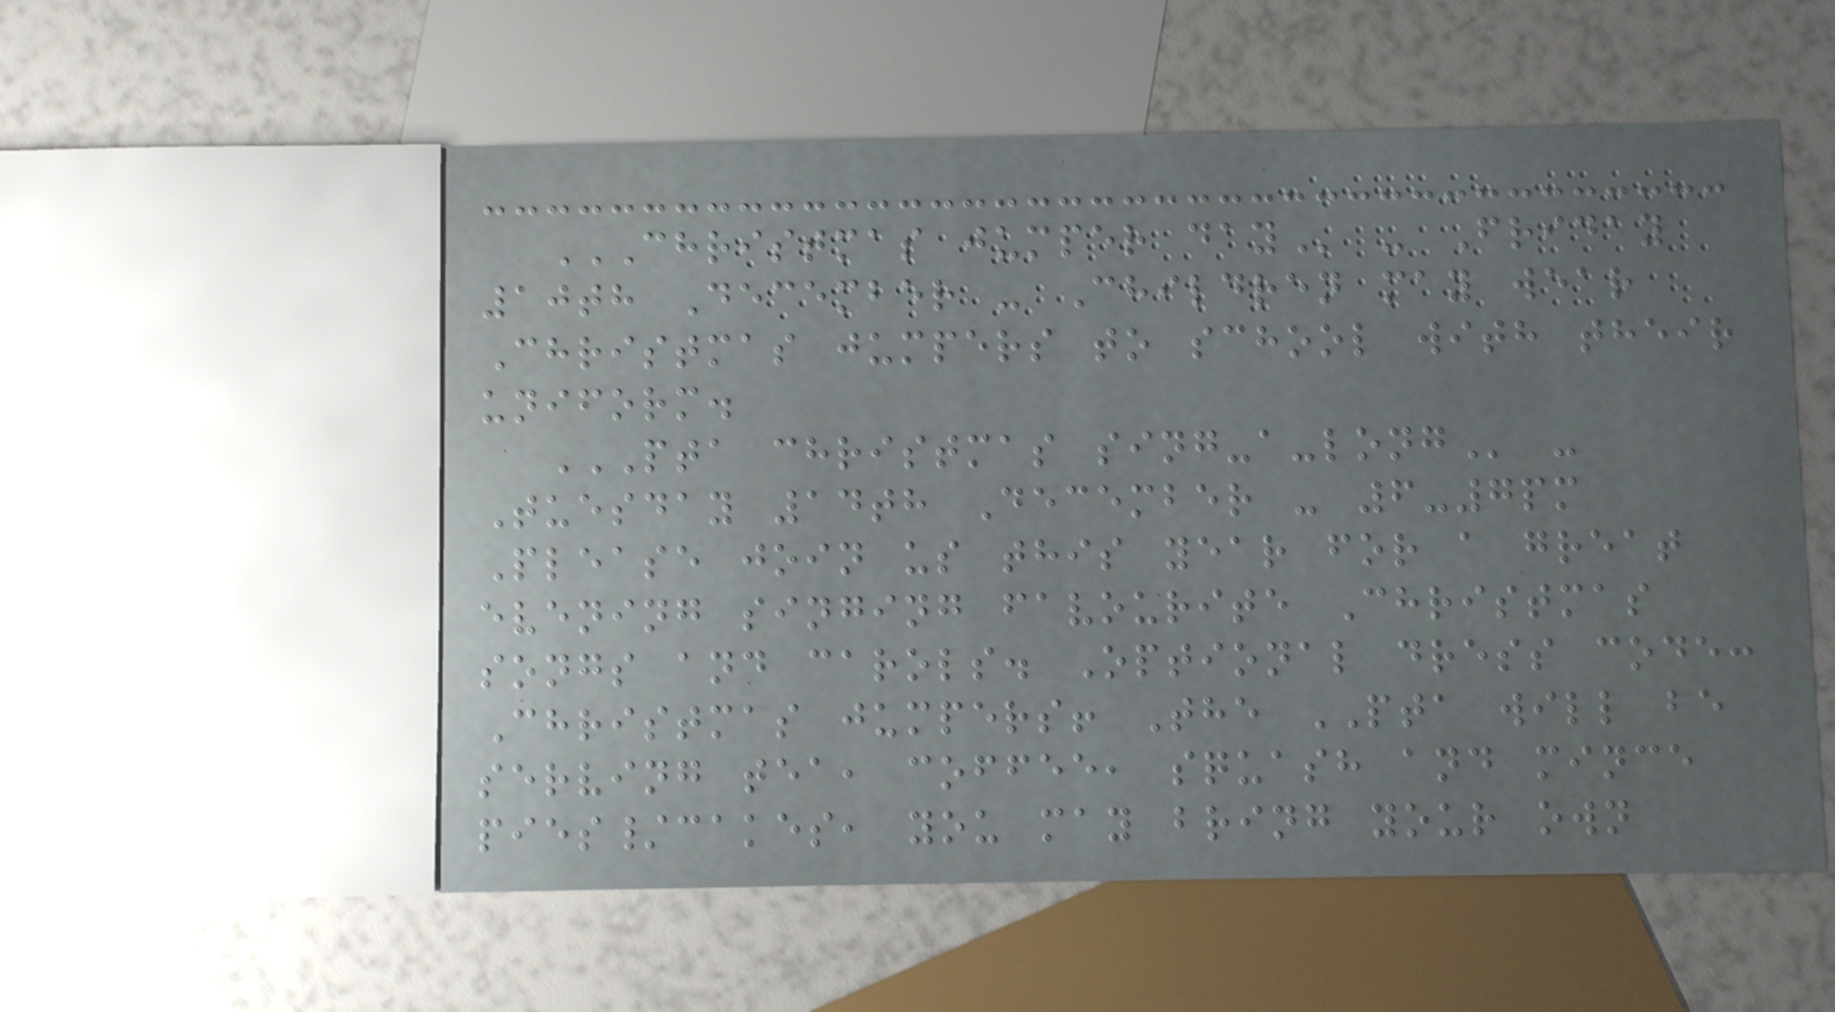CHRISTMAS JUMPER DAY - Friday
10th December - Children may wear
Christmas jumpers to school with their
uniform.
PTA CHRISTMAS SING-A-LONG -
Tuesday 14th December - 6-7pm
Please join us this year for a great
evening singing favourite Christmas
songs and carols. Optional dress code:
Christmas jumpers! The PTA will be
serving tea, coffee, squash and mince
pies/cakes, you may bring your own
